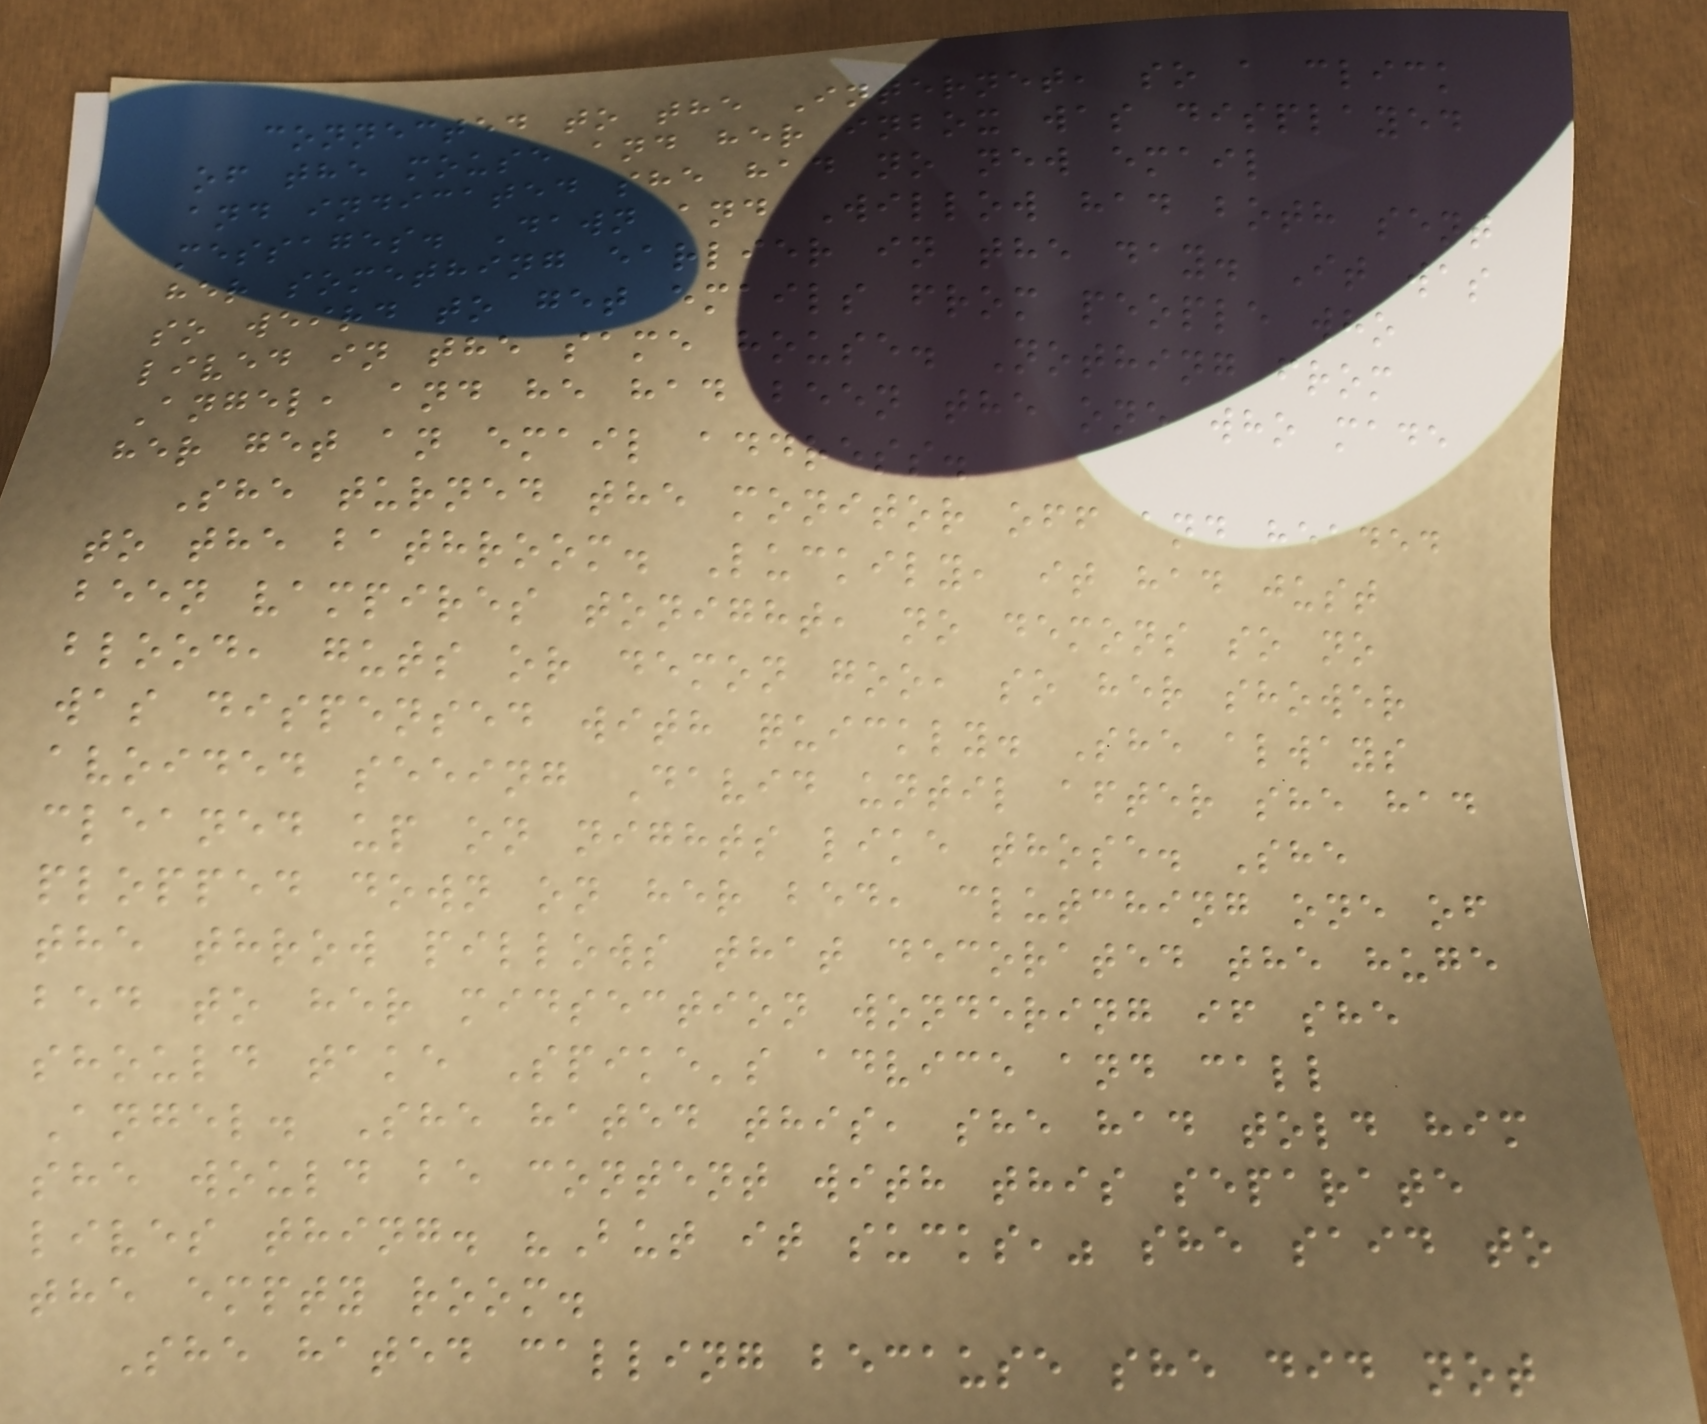connected to the Internet, so a click
of the mouse and her inbox was displayed
and indicated she had no new email
messages. Dawn and Willow had both sent
her something earlier in the day. It was
so weird to get emails from people who
lived in the same house. Nothing from
Angel, and he had been the one who made
her get an email address.
She turned the monitor off and headed
to the bathroom. Luckily, it had just
been vampires tonight, no demons so no
blood, guts or demon goo, so her shower
was dispensed with quickly. She always
avoided seeing David until after she had
cleaned up on nights like those. She
plopped down on her bed, clutching one of
the throw pillows that decorated the huge
bed to her midsection wondering if she
should take Spike's advice and call
Angel. She hated this, she had told him
she would be content with this separate
lives thing. "But it sucks," she said to
the empty room.
She hated calling because she did not
